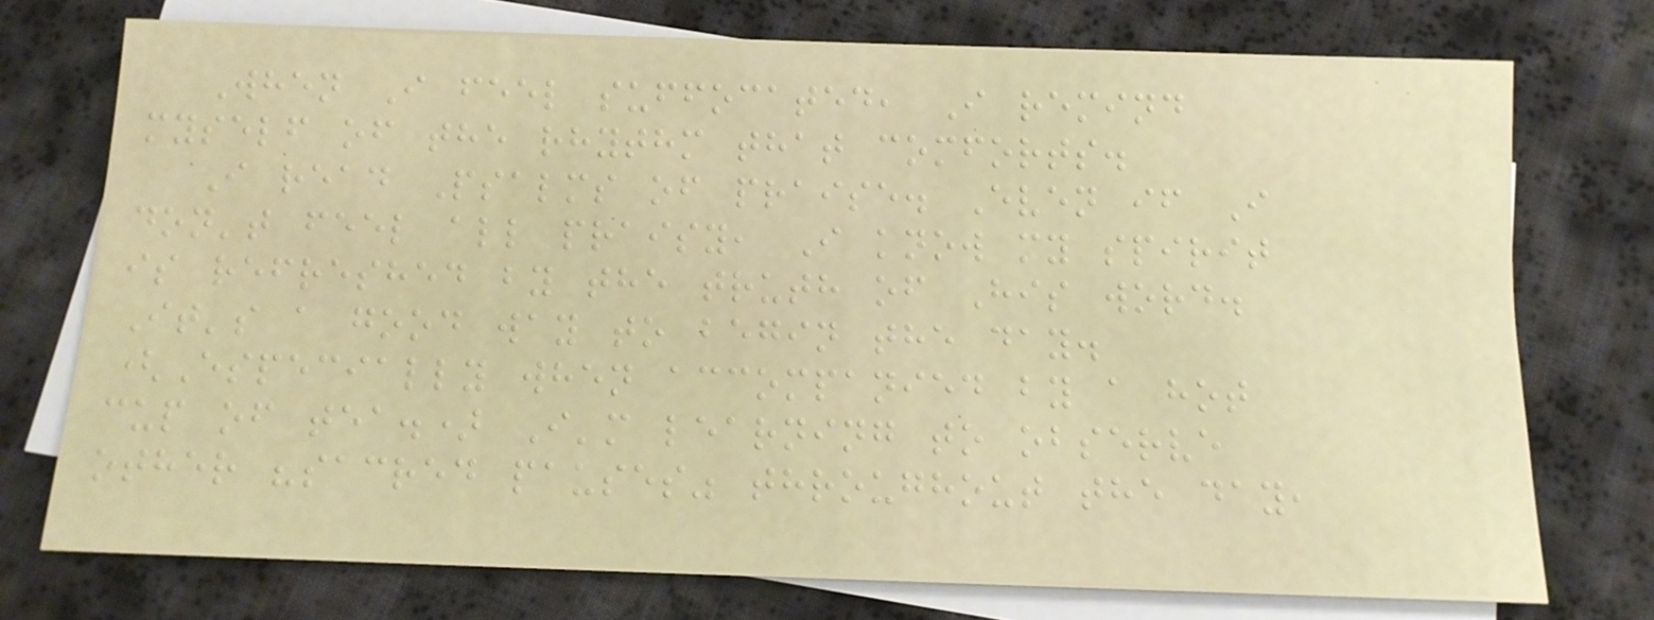When I feel suffocated, I remind
myself of the rhythm that comforts.
I read Psalms of praise. Even if I
don't feel all praisy, I know my spirit
is refreshed by the truth of His word.
It's a good way to begin the day.
(Especially when accompanied by a hot
cup of tea.) I'm learning to observe
other "sacred pauses" throughout the day,
